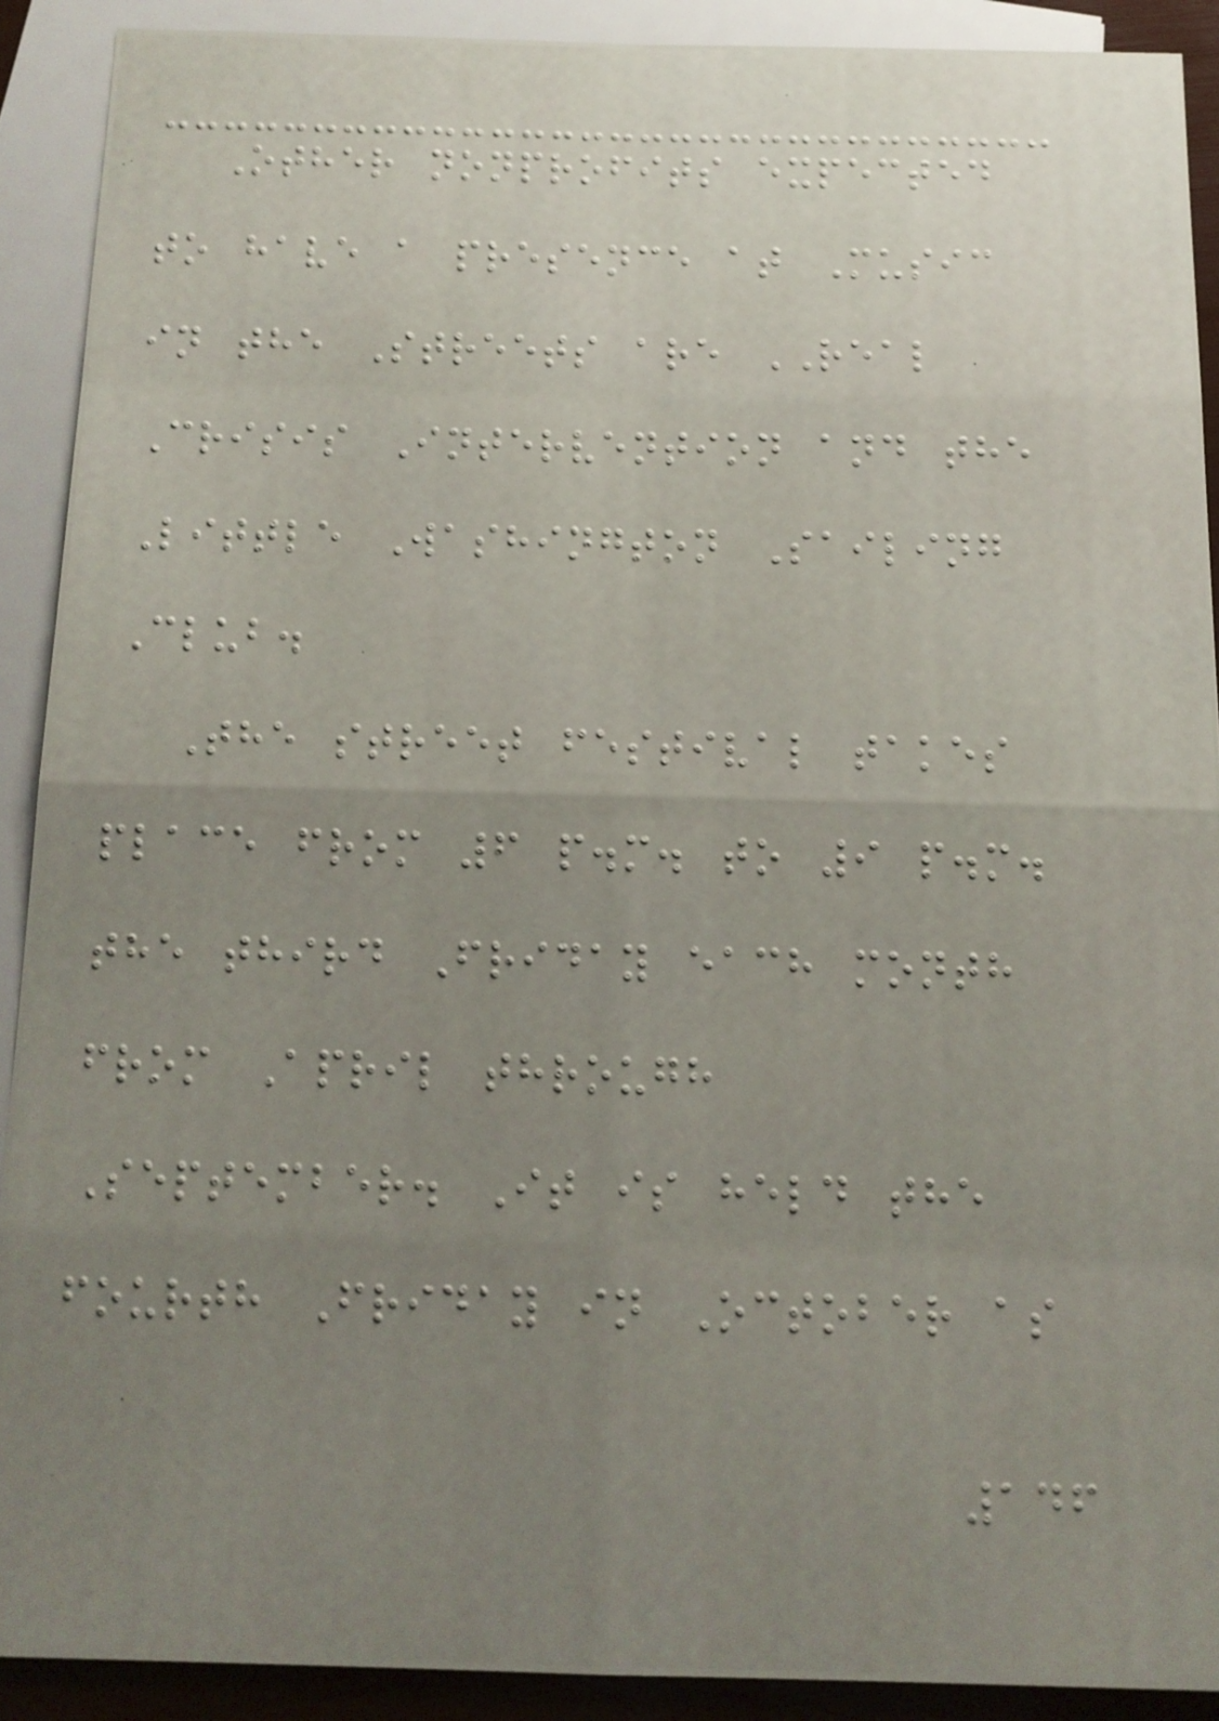Other nonprofits expected
to have a presence at Music
in the Streets are REAL
Crisis Intervention and the
Little Washington Sailing
Club.
The street festival takes
place from 6 p.m. to 9 p.m.
the third Friday each month
from April through
September. It is held the
fourth Friday in October as
146
